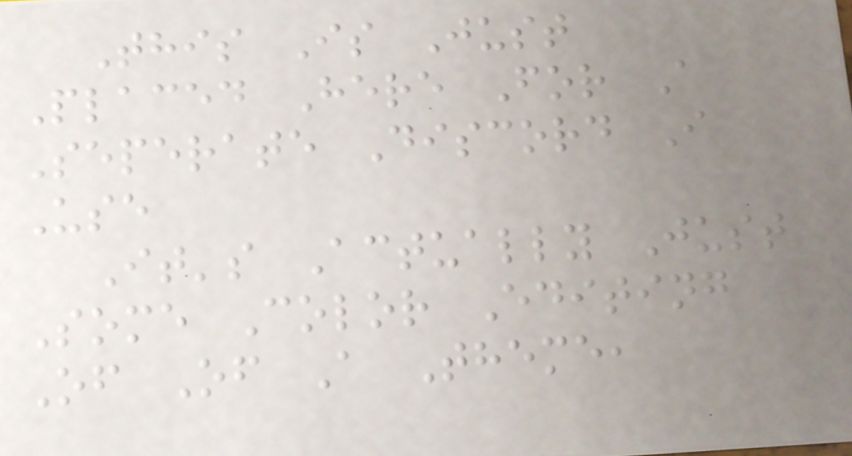This Is Just
Placed Here For A
Seperate Discord I
Use
It's Actually Just
Some Color Editing
Of Of A Theme,
